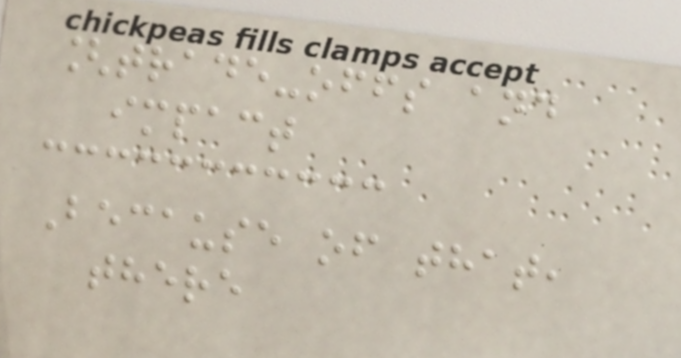[trade-offs and
impact
Because of that,
there
